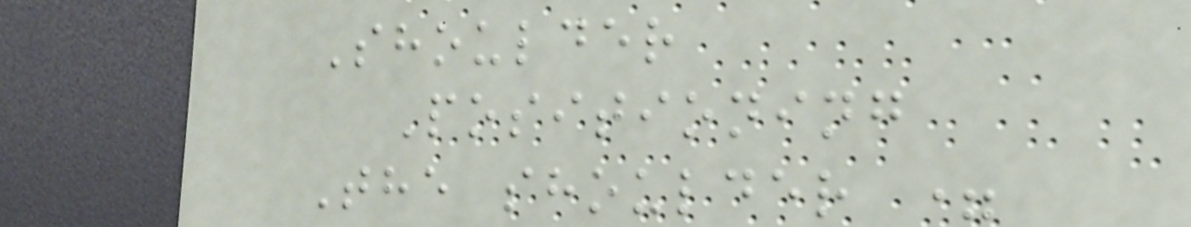Shoulder
Positioning
The shoulder =
